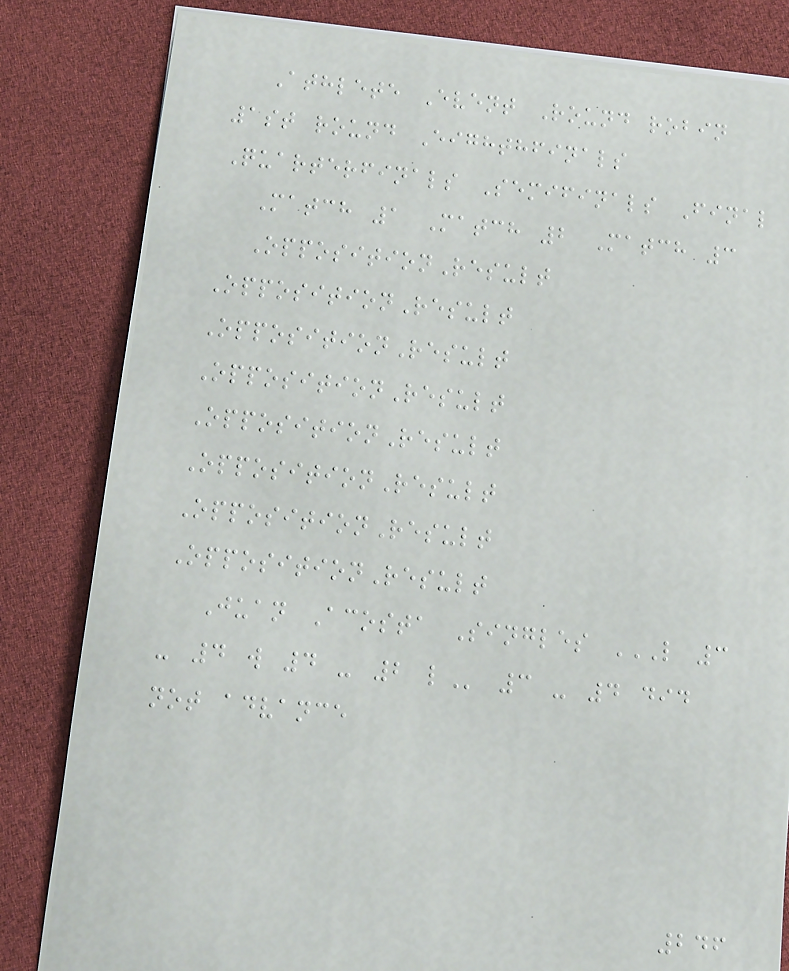Athlete Event Round robin
1st round Eighthfinals
Quarterfinals Semifinals Final
Match 1 Match 2 Match 3
OppositionResult
OppositionResult
OppositionResult
OppositionResult
OppositionResult
OppositionResult
OppositionResult
OppositionResult
Juan Acosta Singles L 3
- 4 W 4 - 2 L 3 - 4 did
not advance
246
